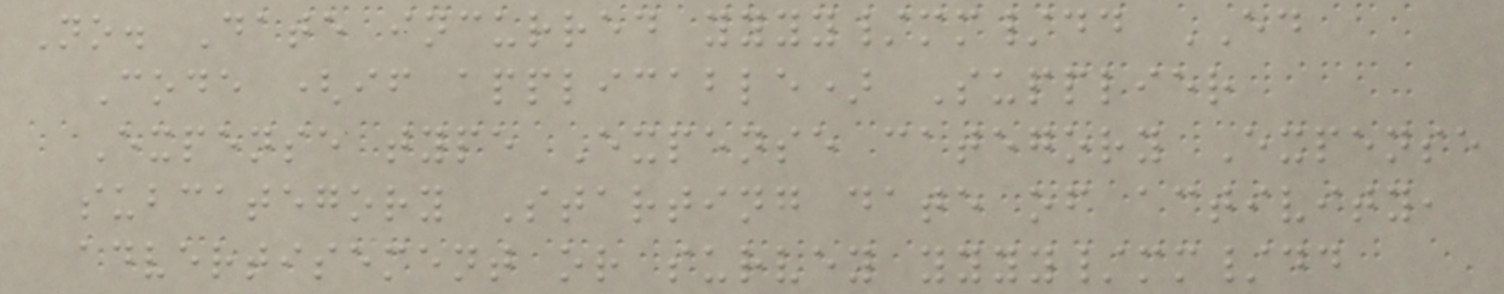No. Date incurred yyyy/mm/dd ED
Code (if applicable) Supplier
Expense type Expense category Expense
subcategory Starting date of activity,
advertisement or survey yyyy/mm/dd
